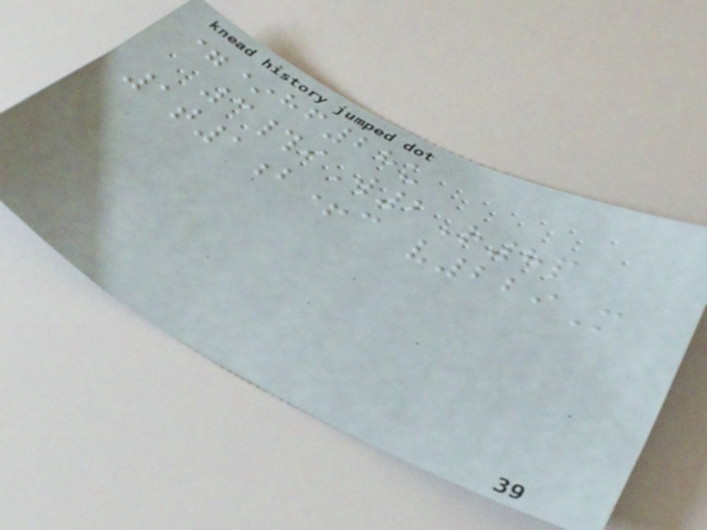=*hf28u
3#iW2R8p
1t1b+c v229M
